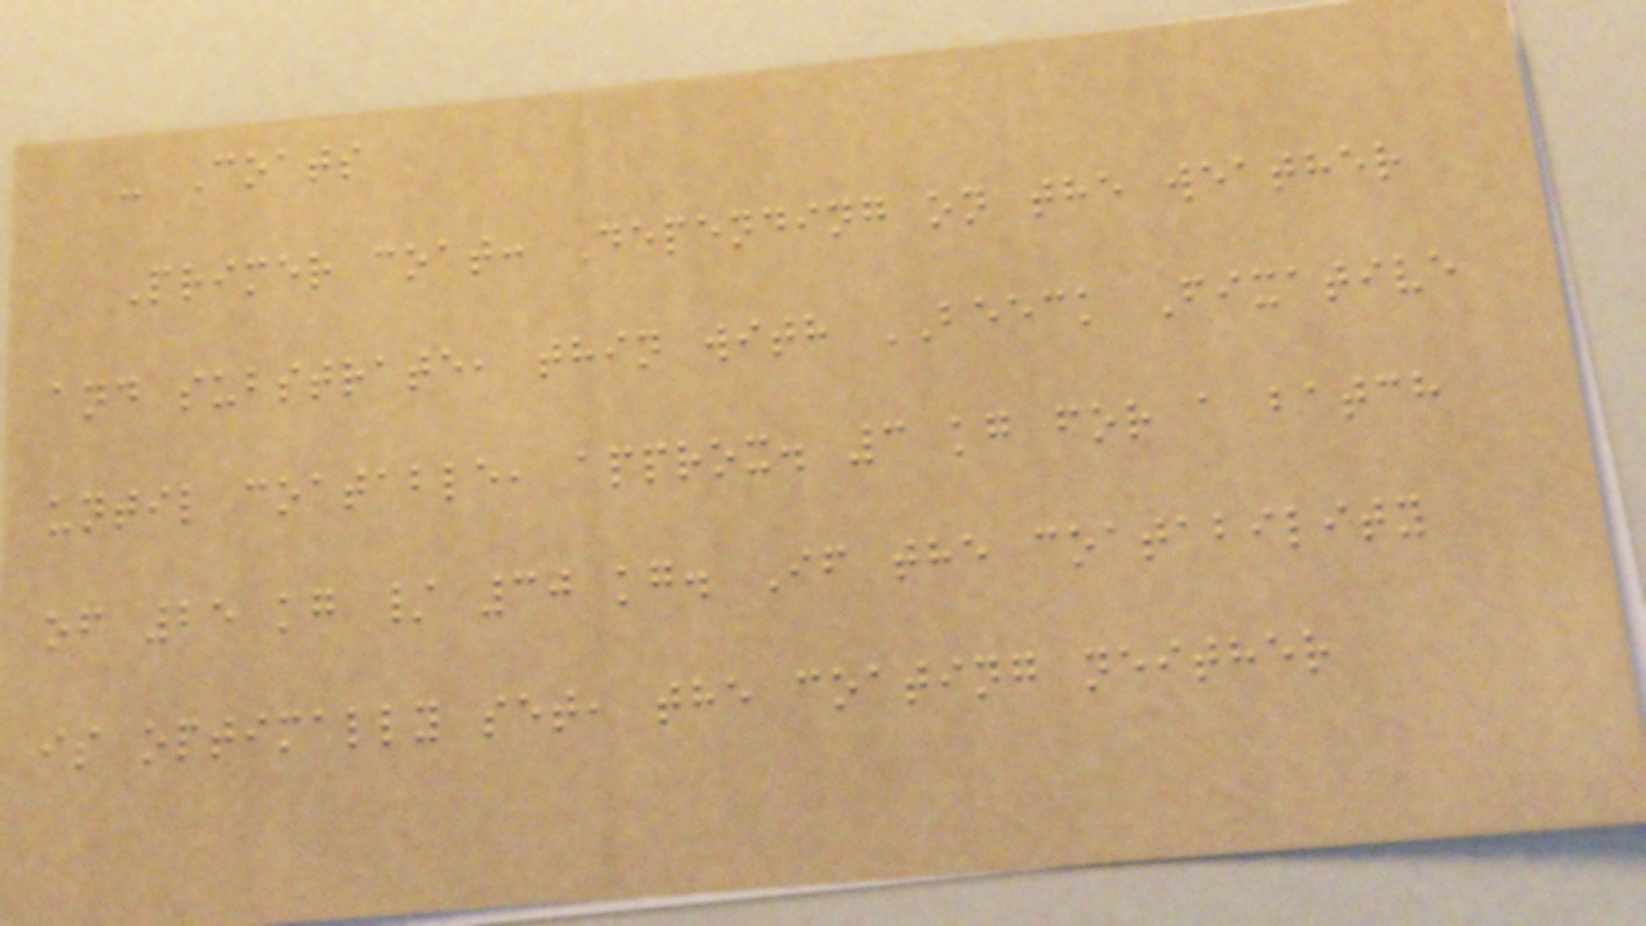- Coats
Primer coat: Depending on the weather
and substrate, thin with BEECK Fixative
until coatable, approx. 3 kg for a batch
of 25 kg / 30 kg. If the coatability
is optimally set, the coating neither
